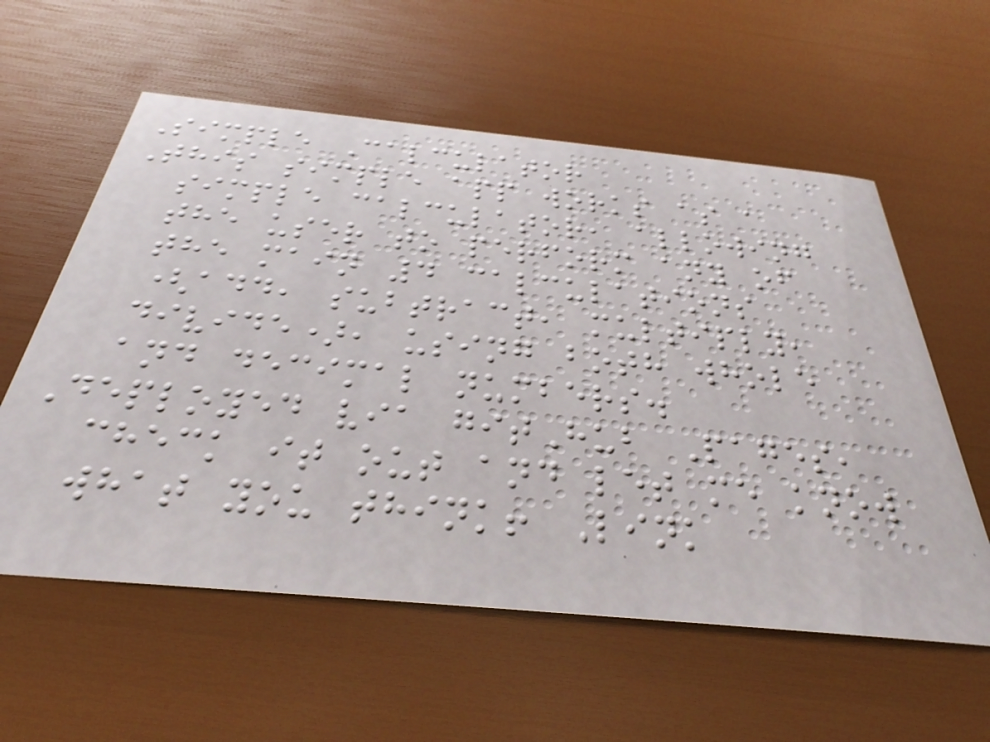Simple Calculator
This simple app works as a
simple calculator, allowing
the user to perform any of
the main 4 calculations
(add, subtract, multiply,
divide), using both whole
and decimal numbers.
Deployed via gitHub Pages,
check it out and let me know
what you think! Link
